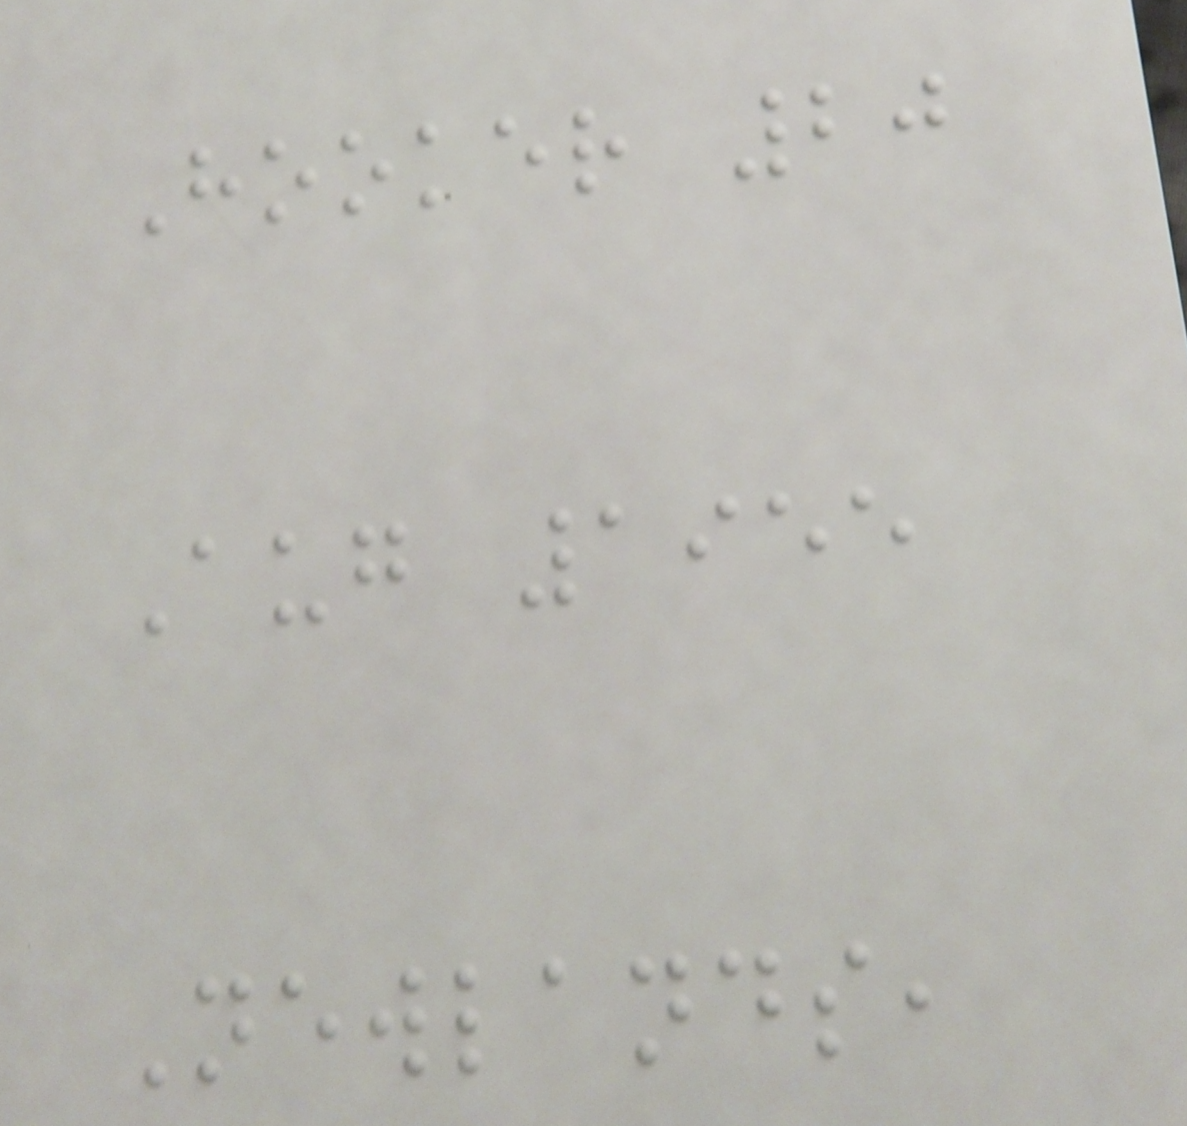Hooker 20
Aug 1955
Newlands,
